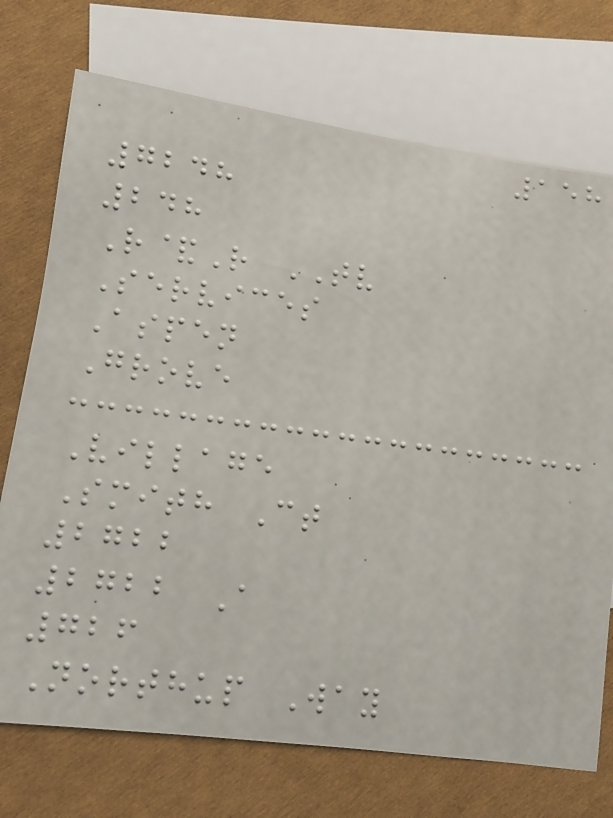158
7248
248
R&R TV
Services
Aspen
Grove
Village
Smith Ct
2722
2722 A
726
Northup Way
